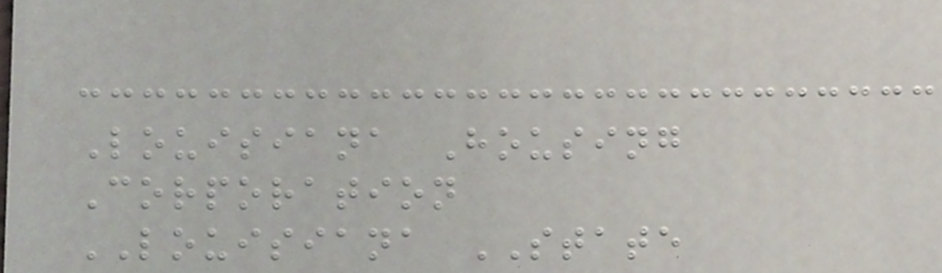Louisiana Housing
Corporation
LOUISIANA STATE
